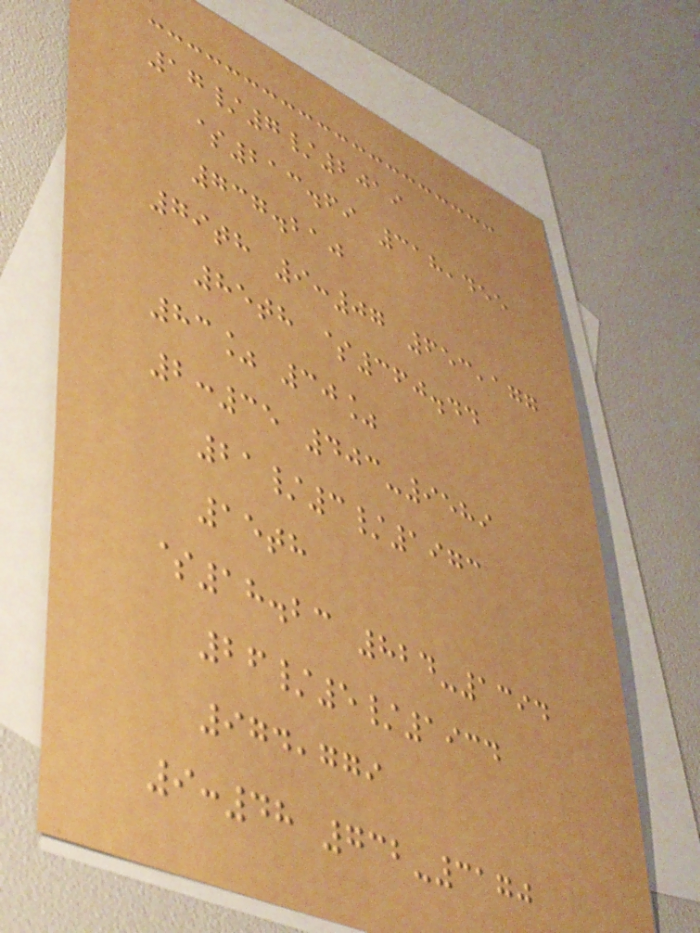17/7/2019
$213.69 318,455
737.210
79th 9:07 653,177
85th $360.44
83% 30%
2:35 403-9589
21/3/1973
15th
$18.23 824-1394
26/5/1934
974,779
9:48 732-3170
